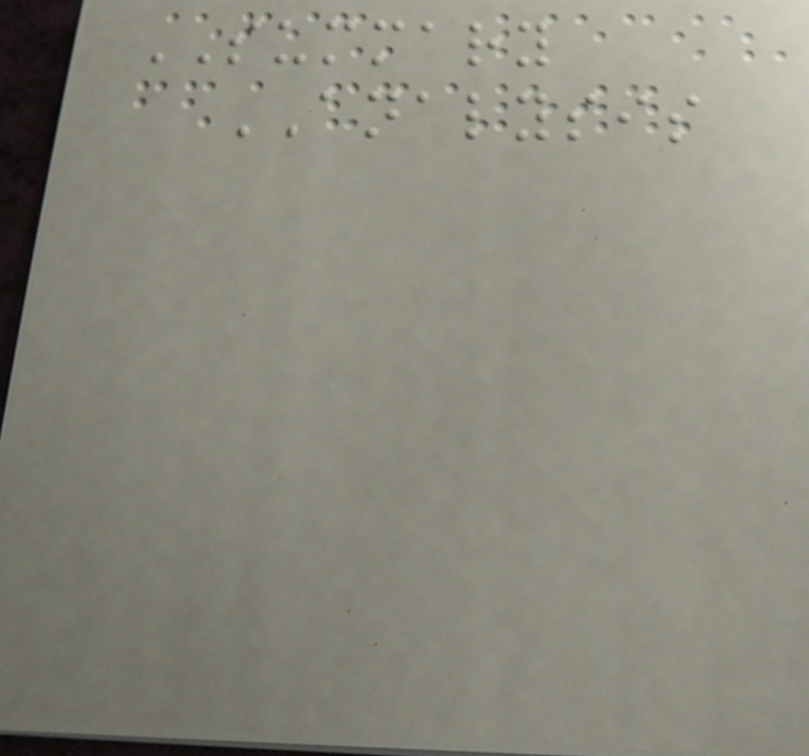SUMMARY
ANALYSIS
